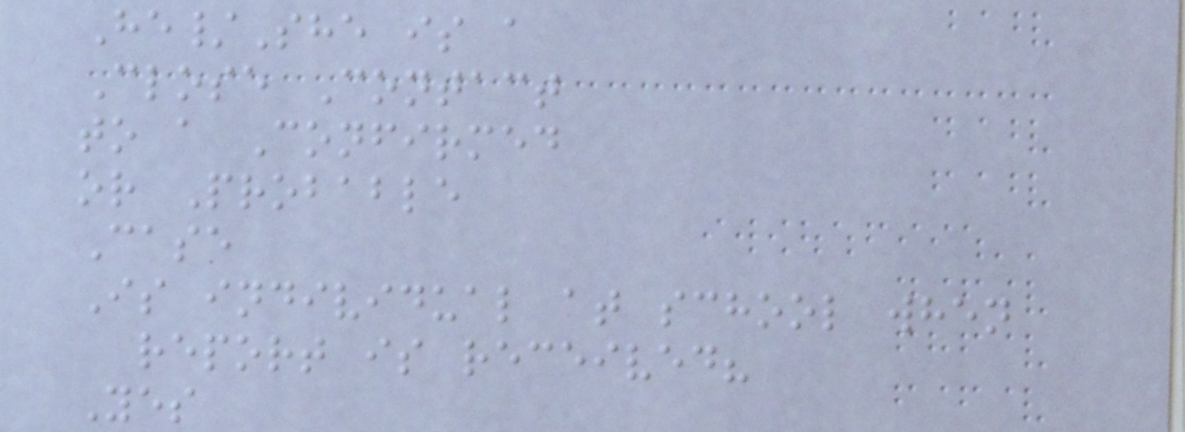He/She is a
Close Contact
to a Confirmed
or Probable
Case
Is individual at school when
report is received?
Yes
